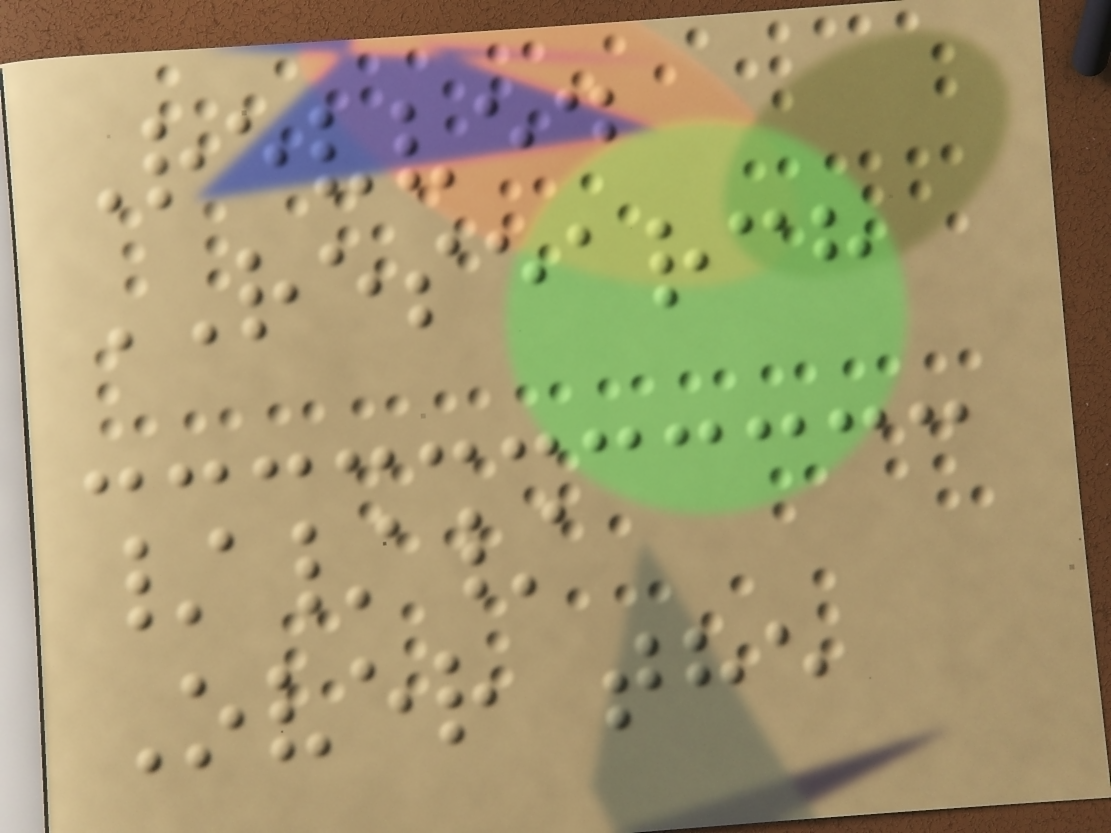Revved
RESEARCH
///
Over the
